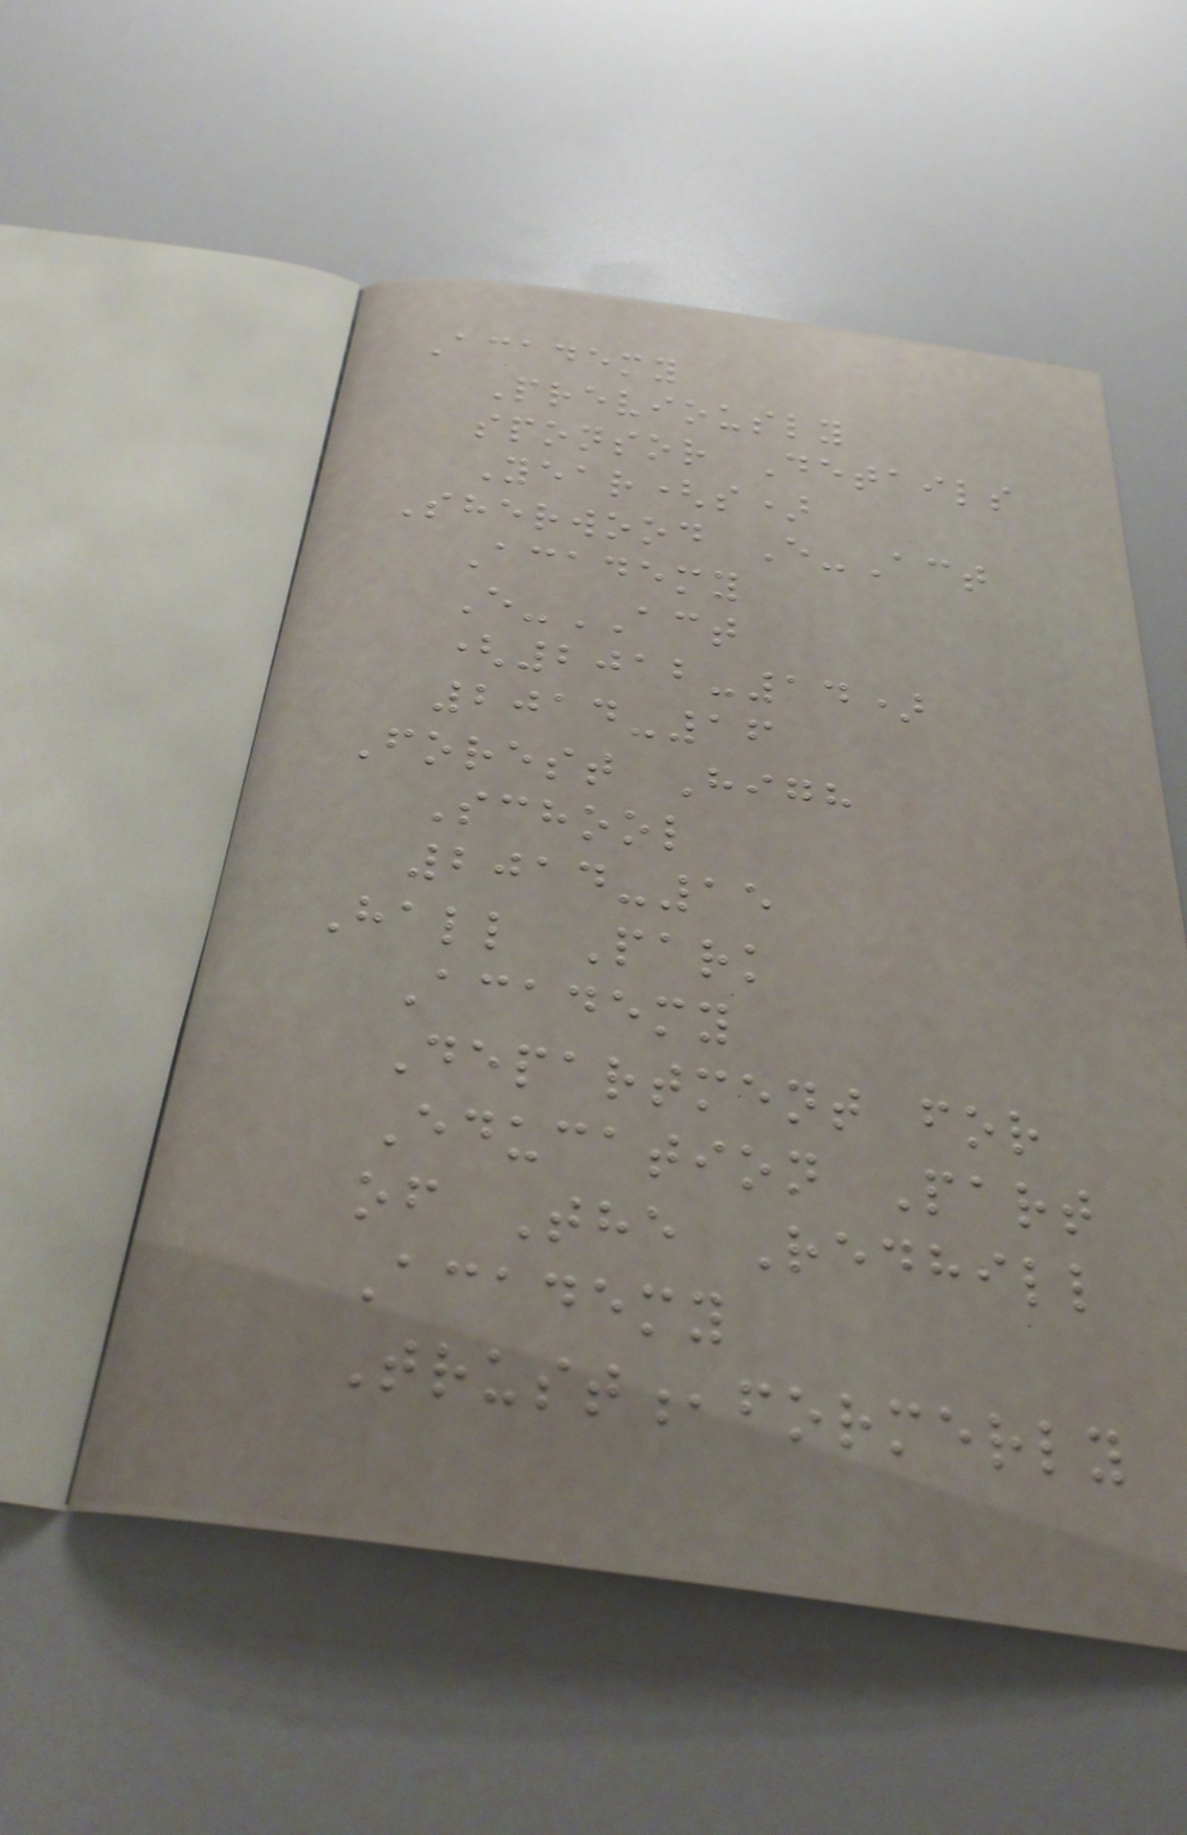Academy
Previously
sponsor Details
Year(s)
Sherwood E-Act
Academy
E-ACT
(2012-14)
2014-16
Forest High
School
2014-15
Hall Park
Academy
Department for
Education Part
of The Redhill
Academy
Trust,formerly
